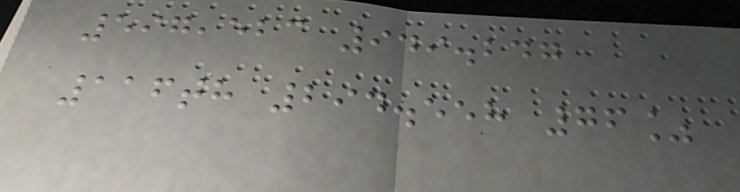597,523 949.247
116th 294.558 76%
